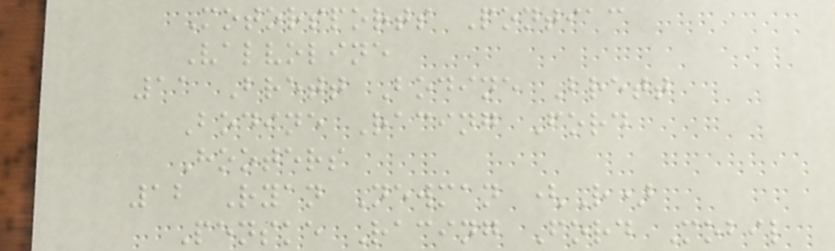Motorsports Pontiac
Valvoline
11 Brett Bodine Brett
Bodine Racing Ford
Hooters
12 Ryan Newman (R)
Penske Racing Ford Mobil
